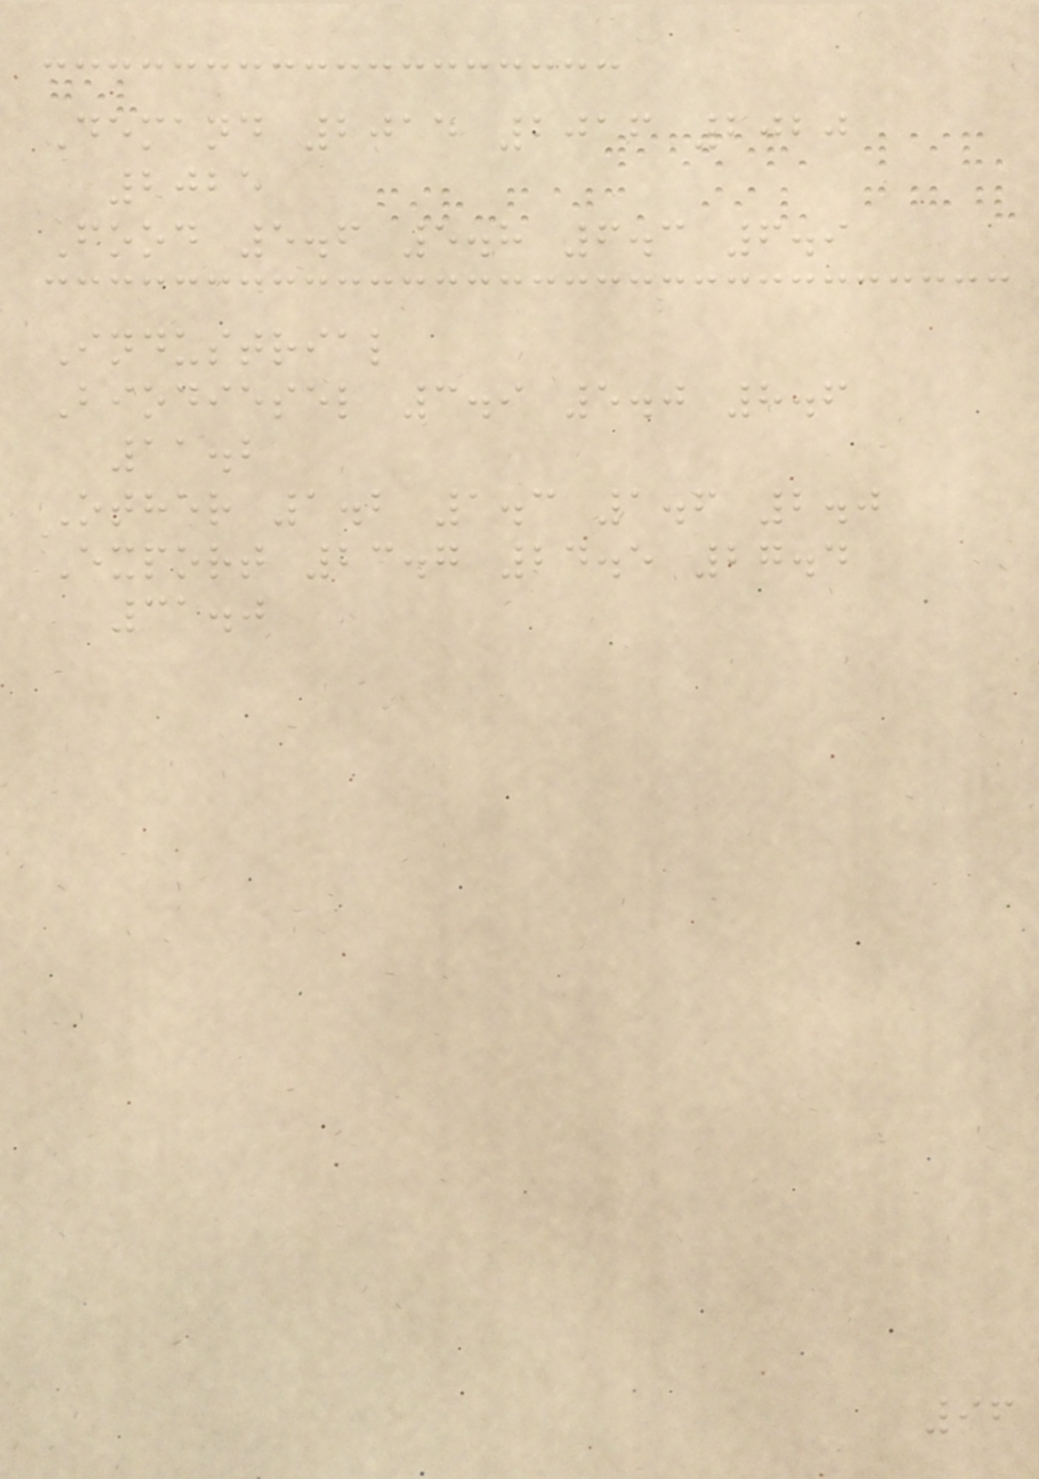Demand 2015 2016 2020
2025
Food 5.6 5.8 6.3 6.9
Industrial
Biodiesel 3.9 5.0 8.6
11.2
Other 1.2 1.3 1.6 2.0
Export 23.7 24.5 27.4
31.0
96
